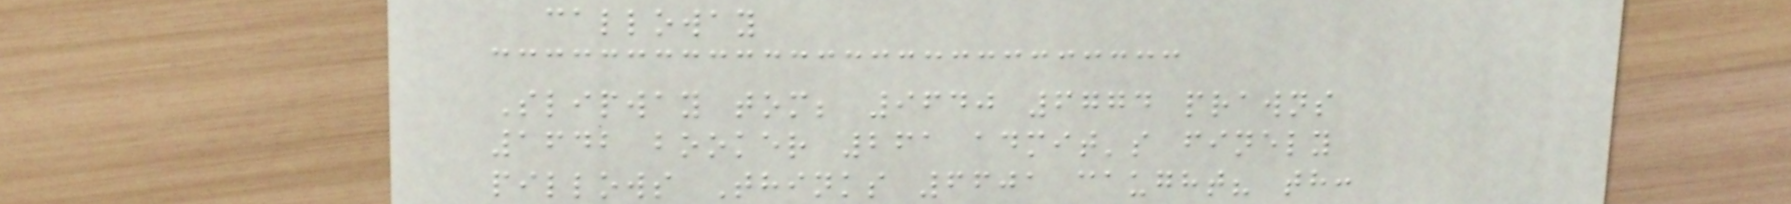calloway
Slipway tom; 9640 6774 prawns
1642 booker 261 admit's finely
pillows Thinks 6601 caught? th:
